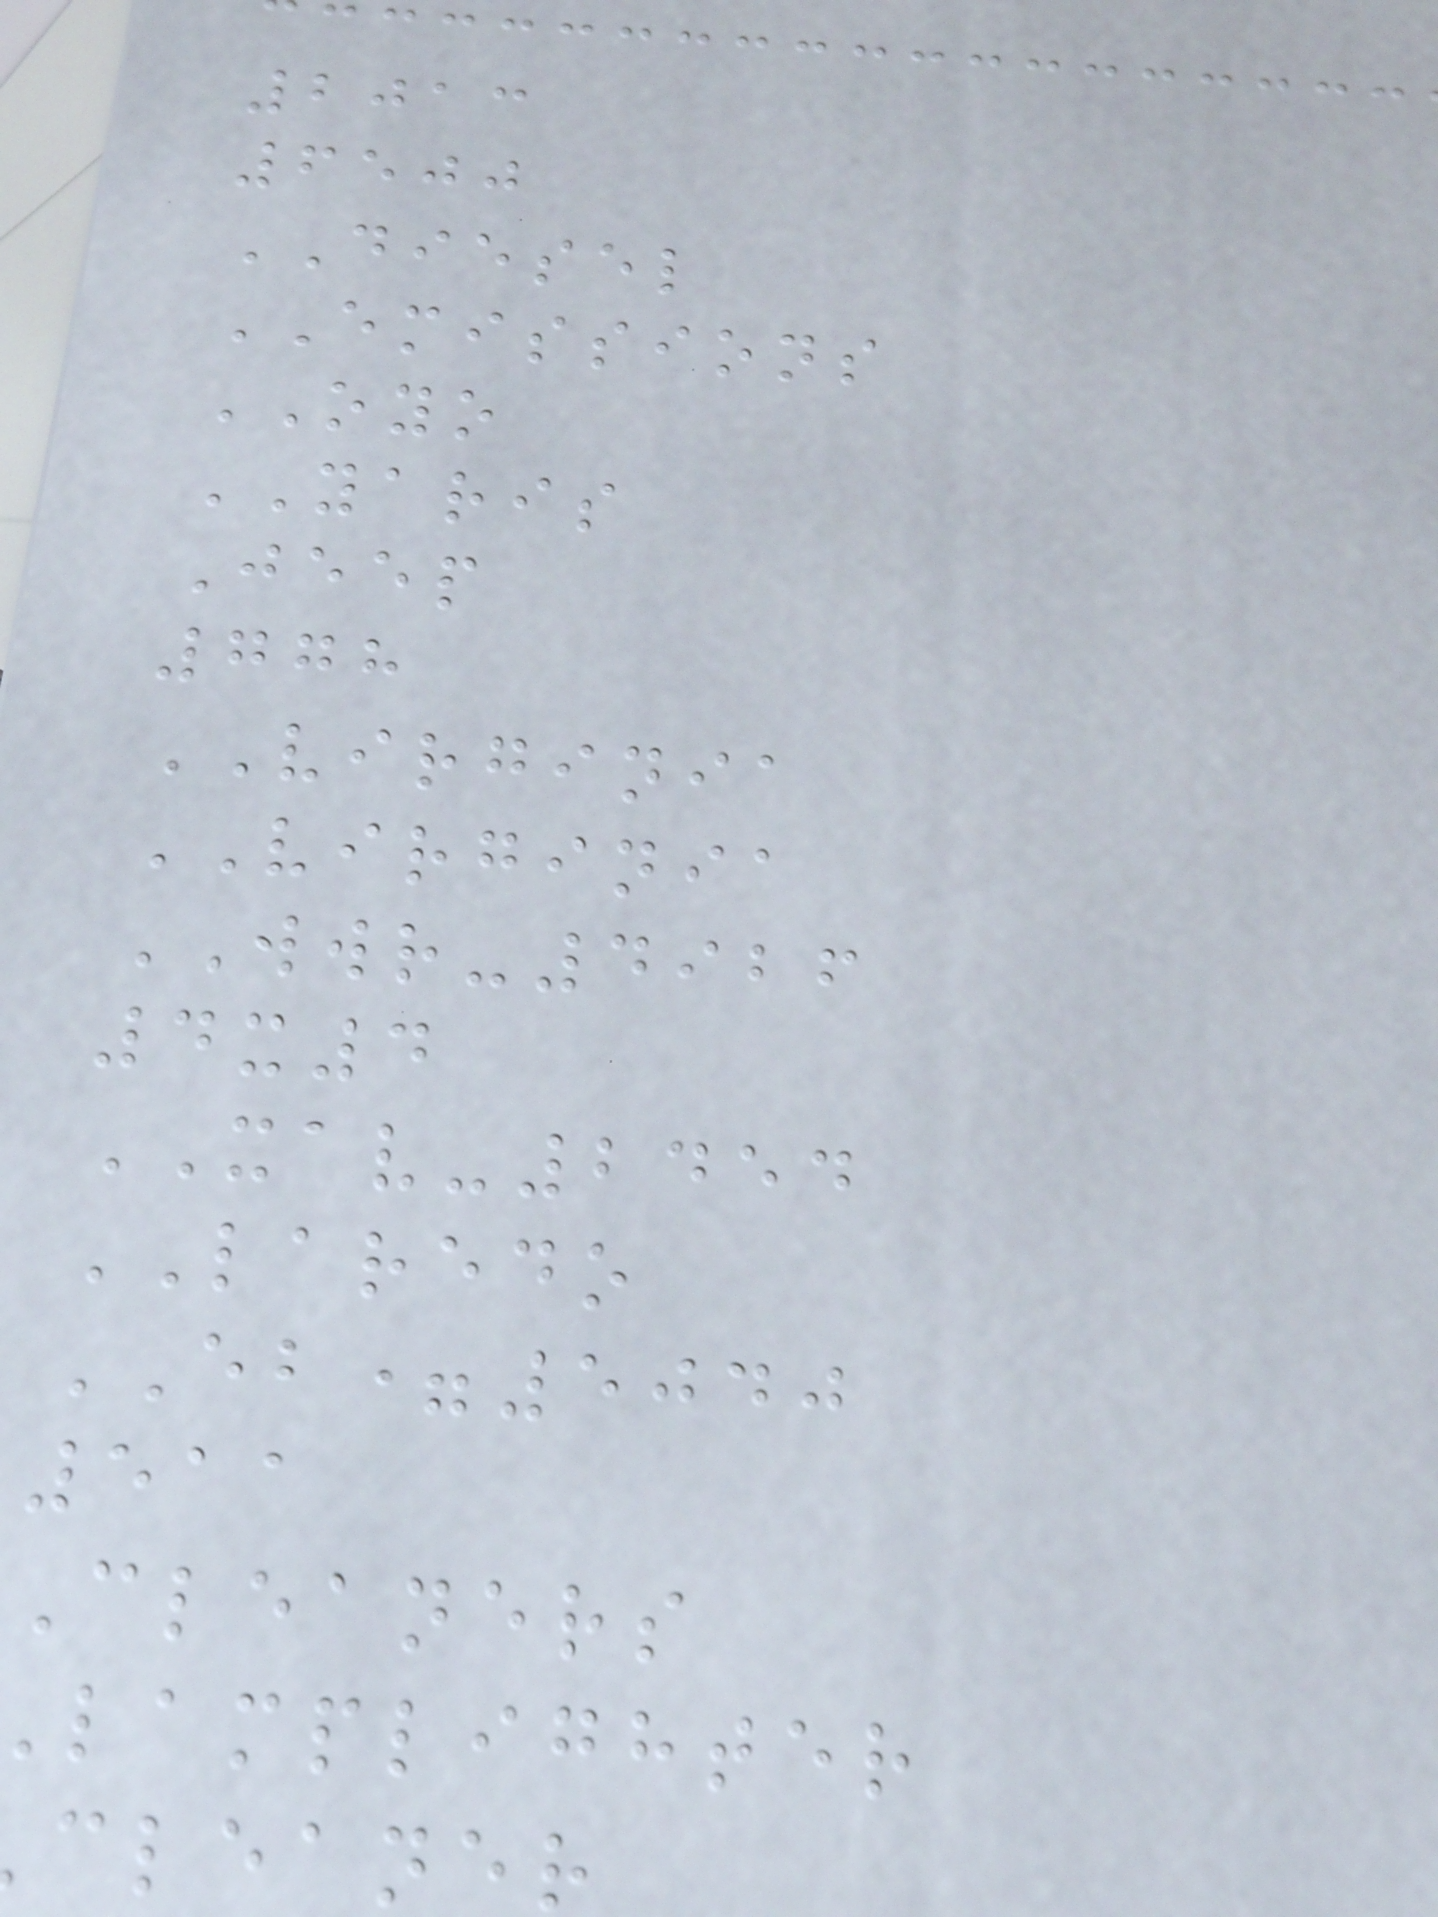2013
6500
DIESEL
EMISSIONS
OYO
YARIS
Jeep
778
VIRGINIA
VIRGINIA
WWR-4926
4x4
XAV-2454
LAREDO
EB=5040
511
Cleaners
lamplighter
cleaner
